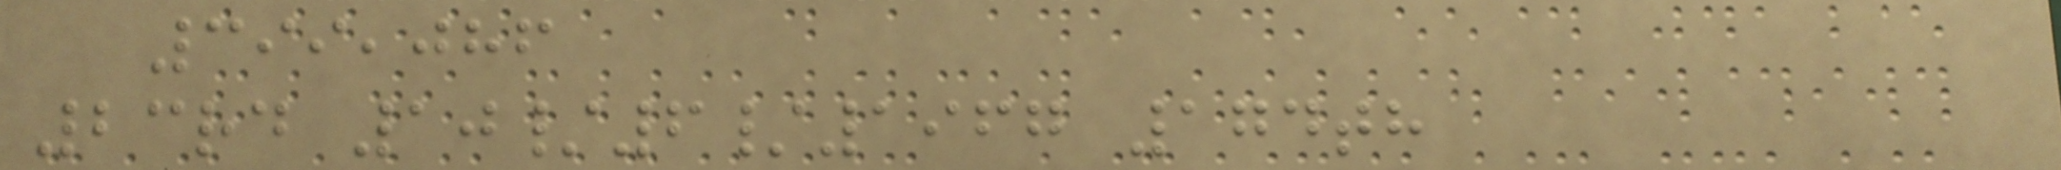399,086
23rd 10/6/1967 174th
